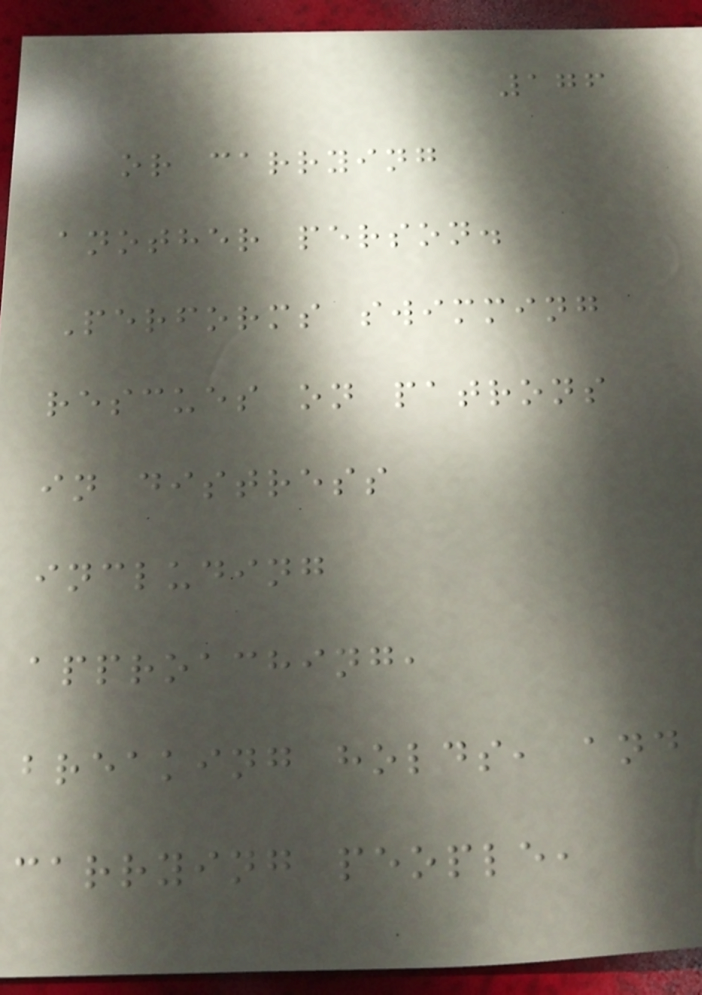176
or carrying
another person.
Performs swimming
rescues on patrons
in distress
including
approaching,
breaking holds, and
carrying people,
